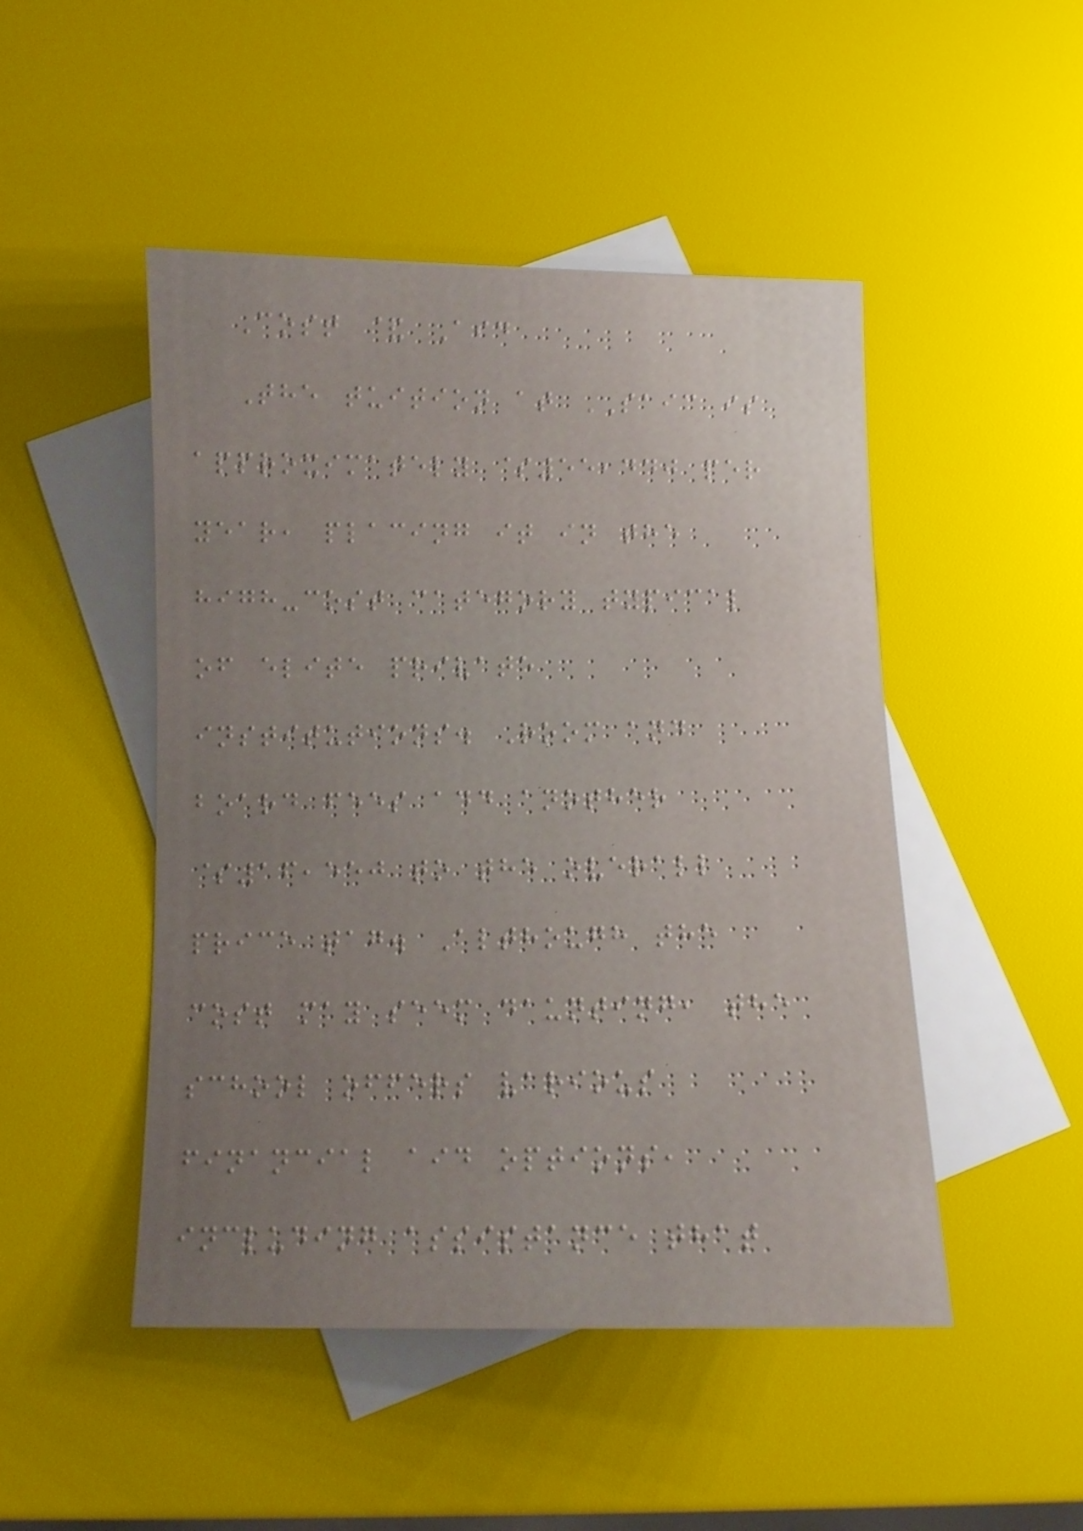Cost & Aid
The tuition at SAIC is
approximately $55,440 per
year, placing it in the
high-cost category typical
of elite private
institutions. Room and
board fees add another
$16,550 to the overall
price tag. Although the
cost may seem daunting, the
school offers various
financial aid options,
including assistance that
